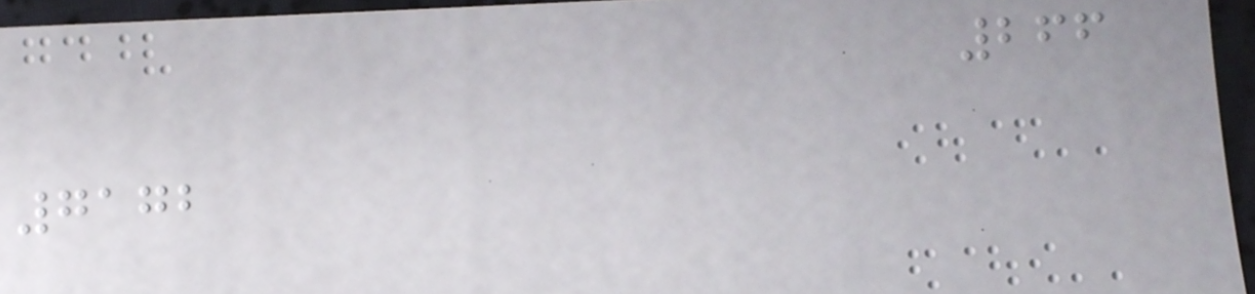266
7172
